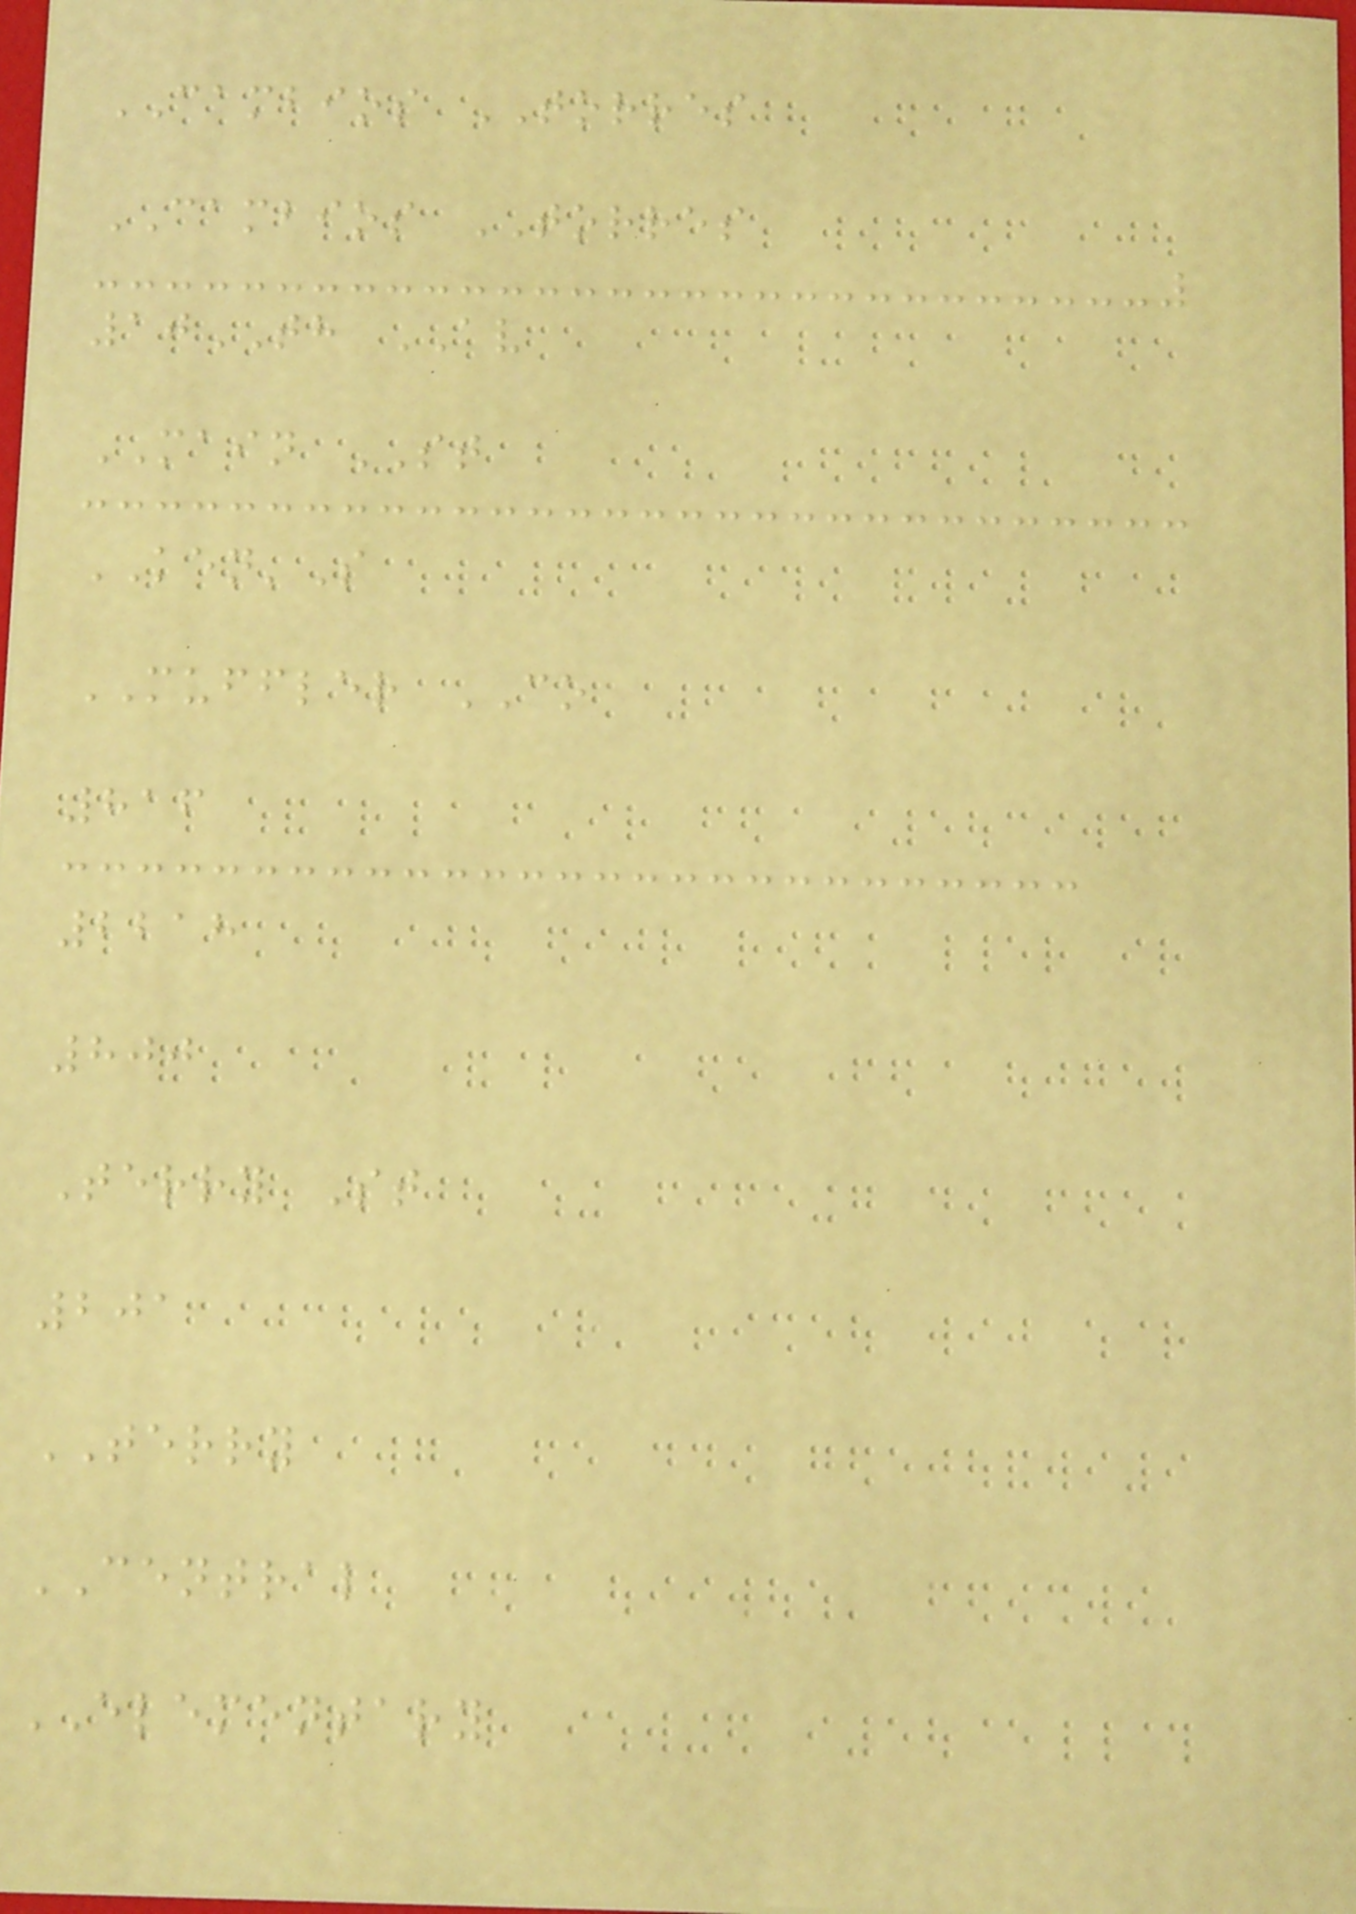CAMBIOS TORRES
CAMBIOS TORRES
10TH AV
MAIN ST
KEN'S
MUFFLER CO
816
2218
800
Terry St
201
TERRY
CENTRAL
ELEMENTARY
